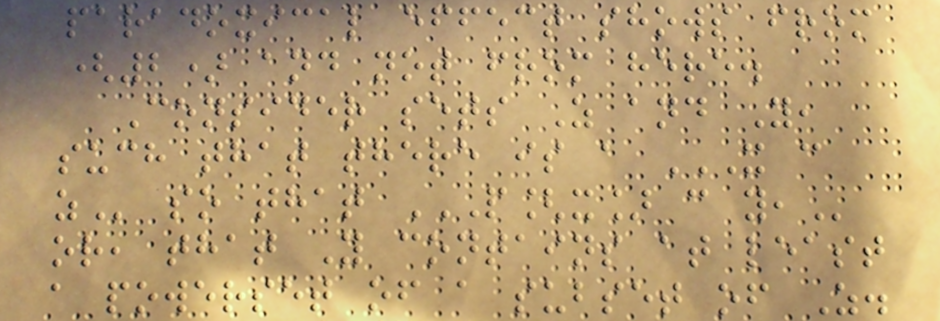paradoxical effect shows from
(2) and not from here.
Consider sets Z and Y,
such that there is a X C
Z so that P[X] C Y,
or, that Y contains at least
a powerset of a subset of Z.
